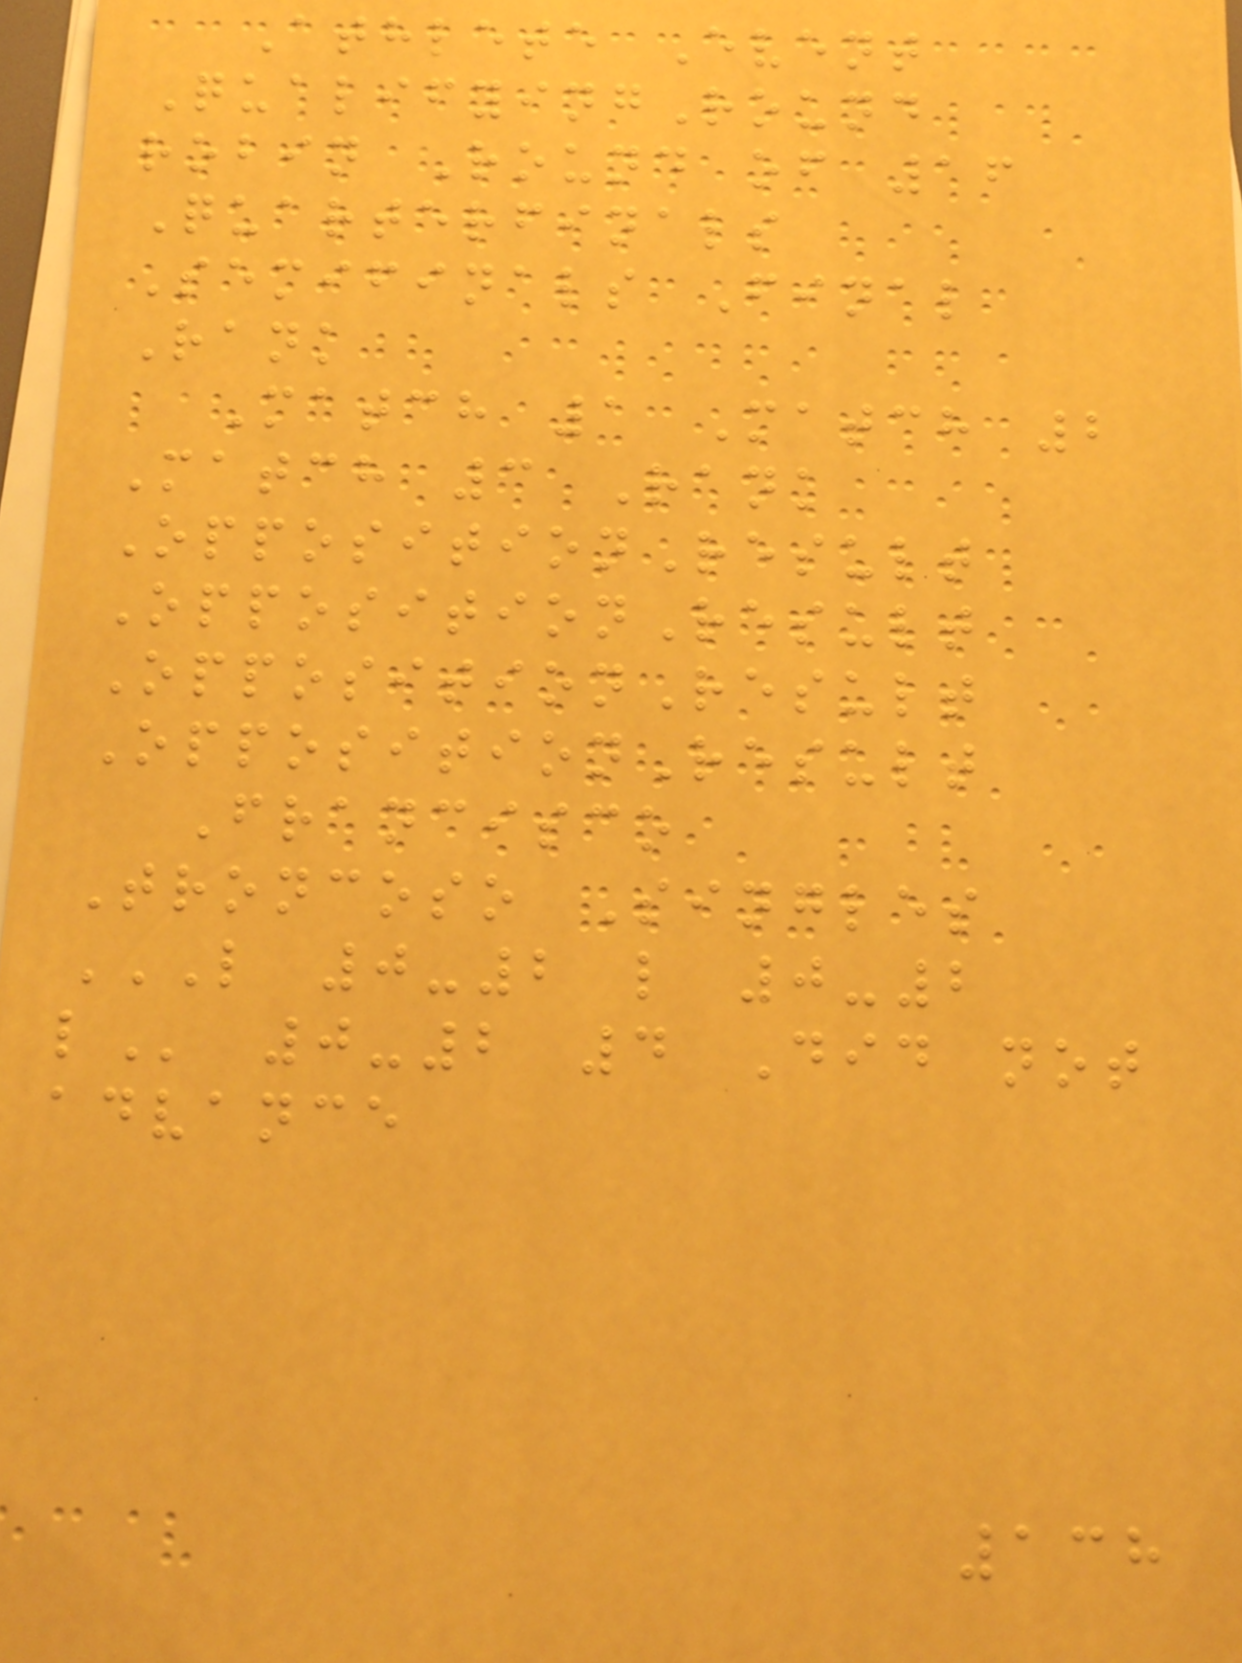Athlete Event
QualifyingRound
robin Round of 16
Quarterfinals
Semifinals Final
Rank
Match 1 Match 2
Match 3 Rank
OppositionResult
OppositionResult
OppositionResult
OppositionResult
Francisco
Troncoso Singles
L 0-2 L 0-2
L 0-2 4 Did not
advance
138
